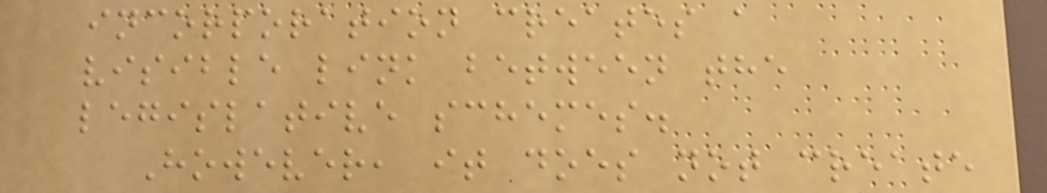incorporation creates a
visible link between the
legislative schemes.
However, it does not create
